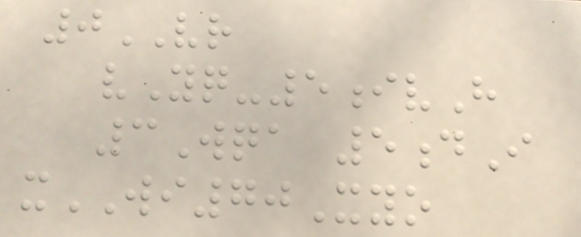0VR
vYq-5ivH
3Wqa 5dI
xWI70Xyo
